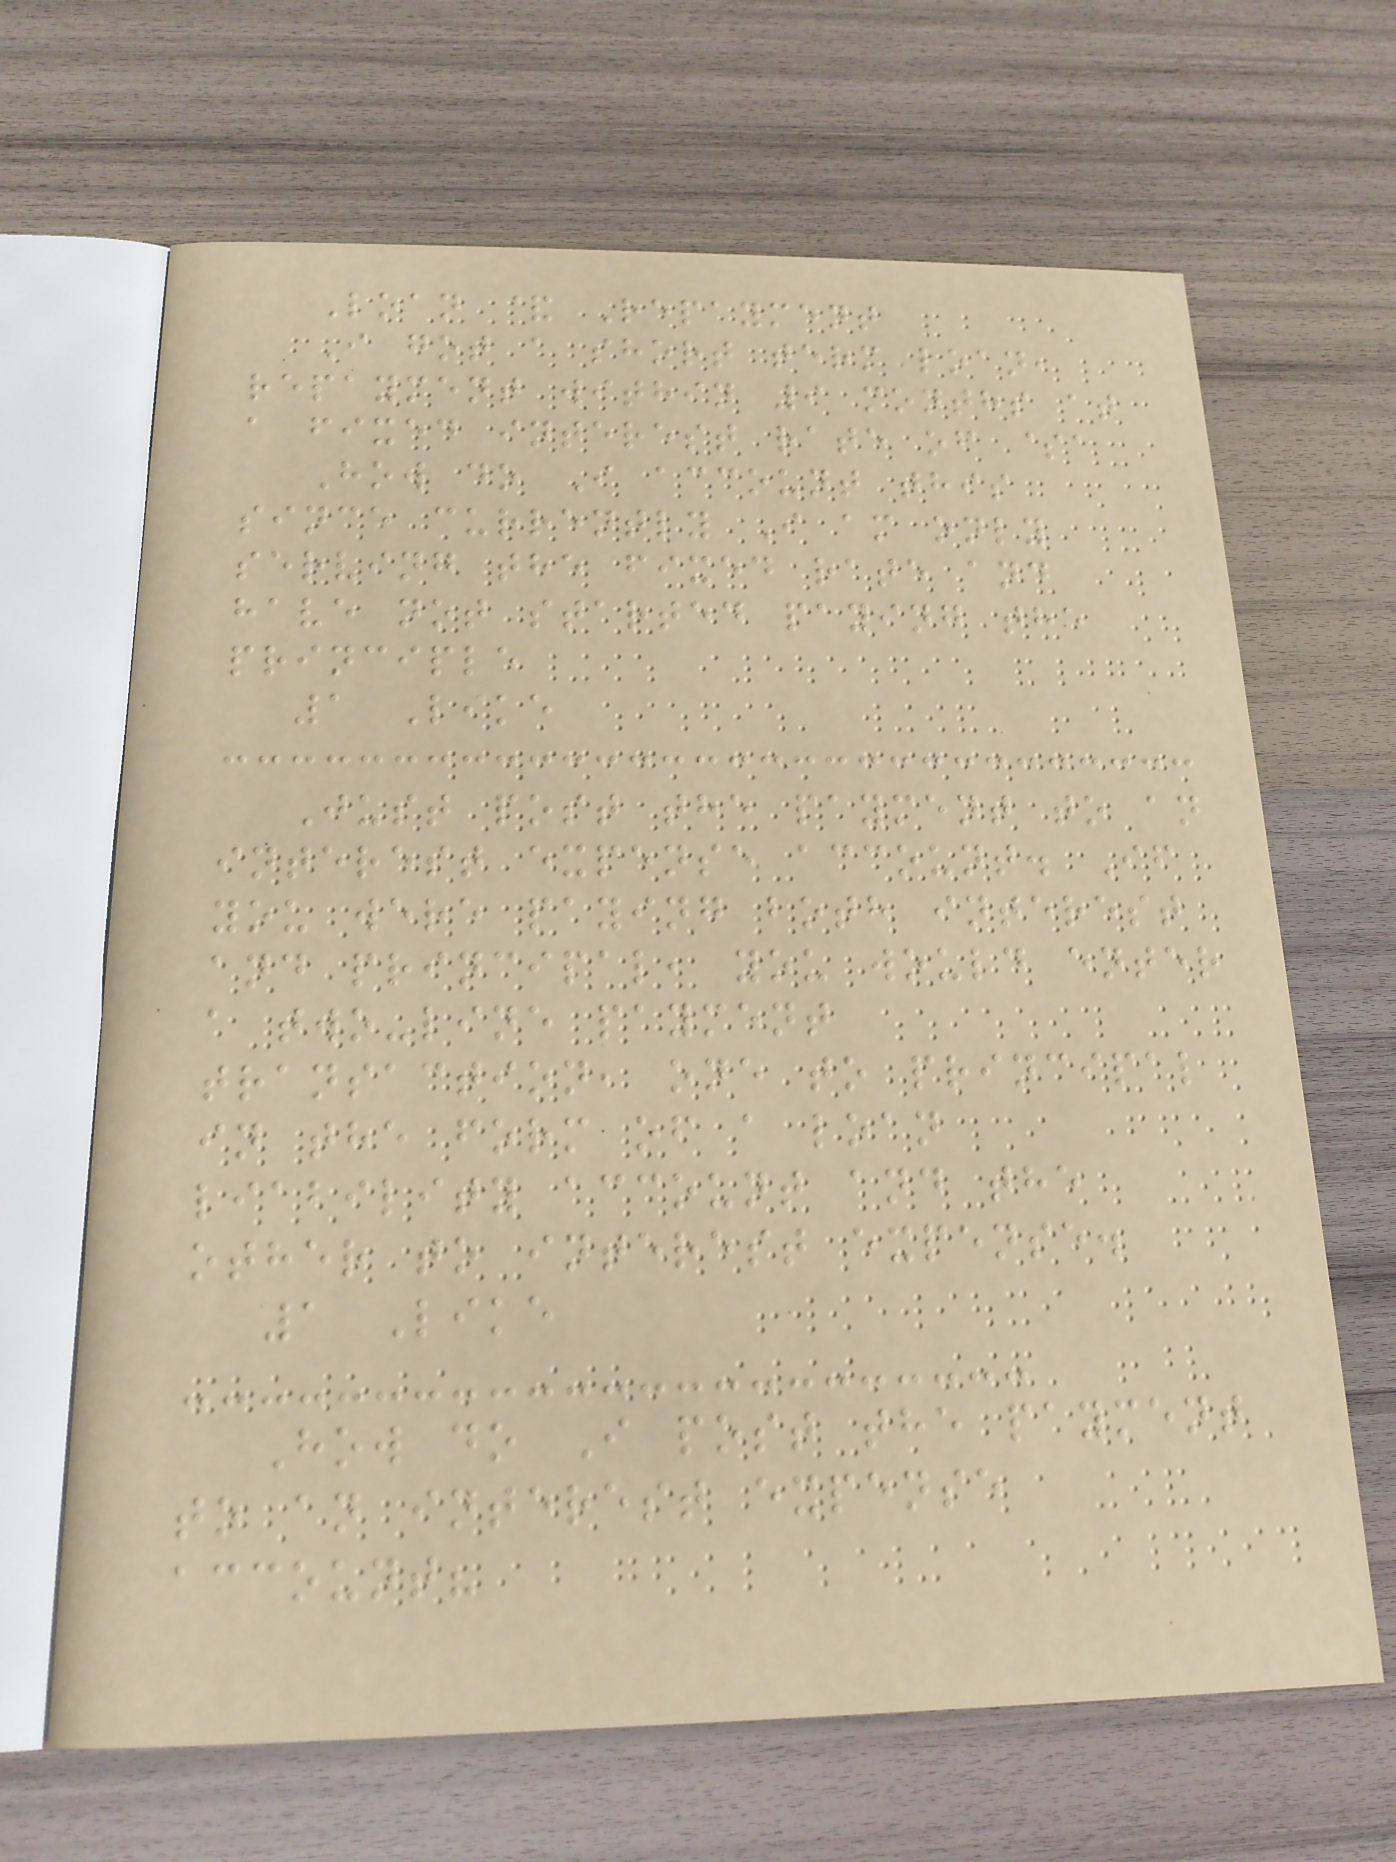Loan & Repayment
I got a short term loan,
repayment within 9 months at
a fixed interest rate of $a
How do I account this
since currently I am only
serving the fixed rate and
have not started paying the
principle
1 Like
Just post the payment to an
interest expense account. If
you were paying both interest
and principal, you would enter
a two-line payment
transaction, one to principal
in the form of a loan
liability account and the
other to interest expense.
1 Like
How do I post the payment
to an interest expense
account?
